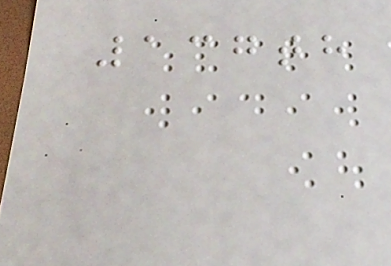137th
